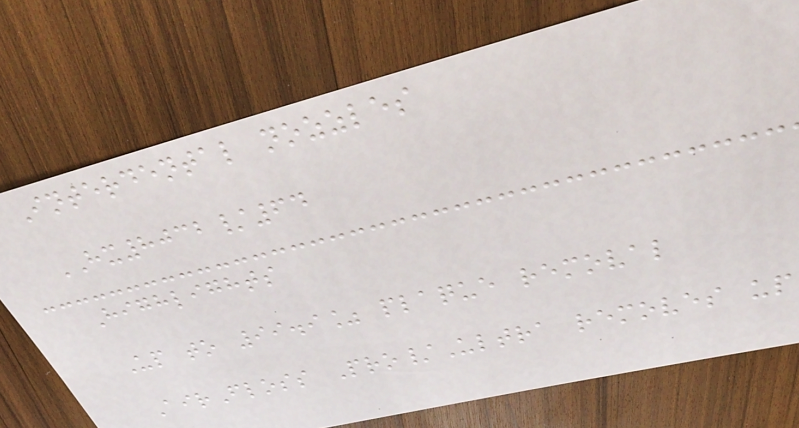Interdental nozzles
HX8032/64
Highlights
Up to 99.9% plaque removal
AirFloss Pro/Ultra removes up
